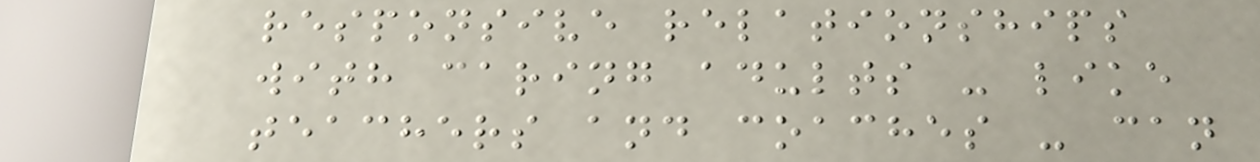responsive relationships
with caring adults - like
teachers and coaches - can
